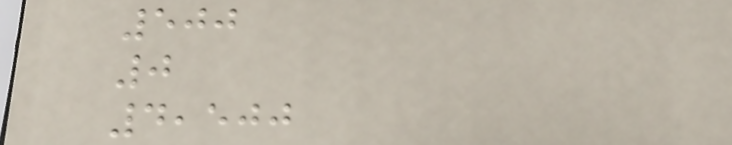500
0
4,500
